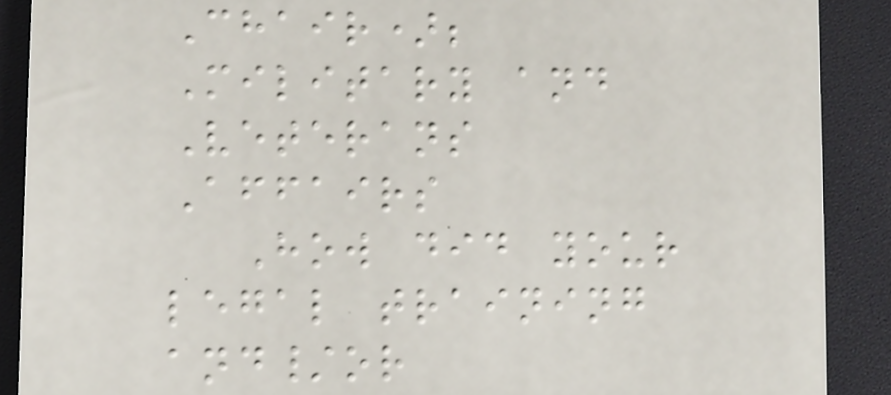Chair);
Military and
Veterans
Affairs
How did your
legal training
and/or
